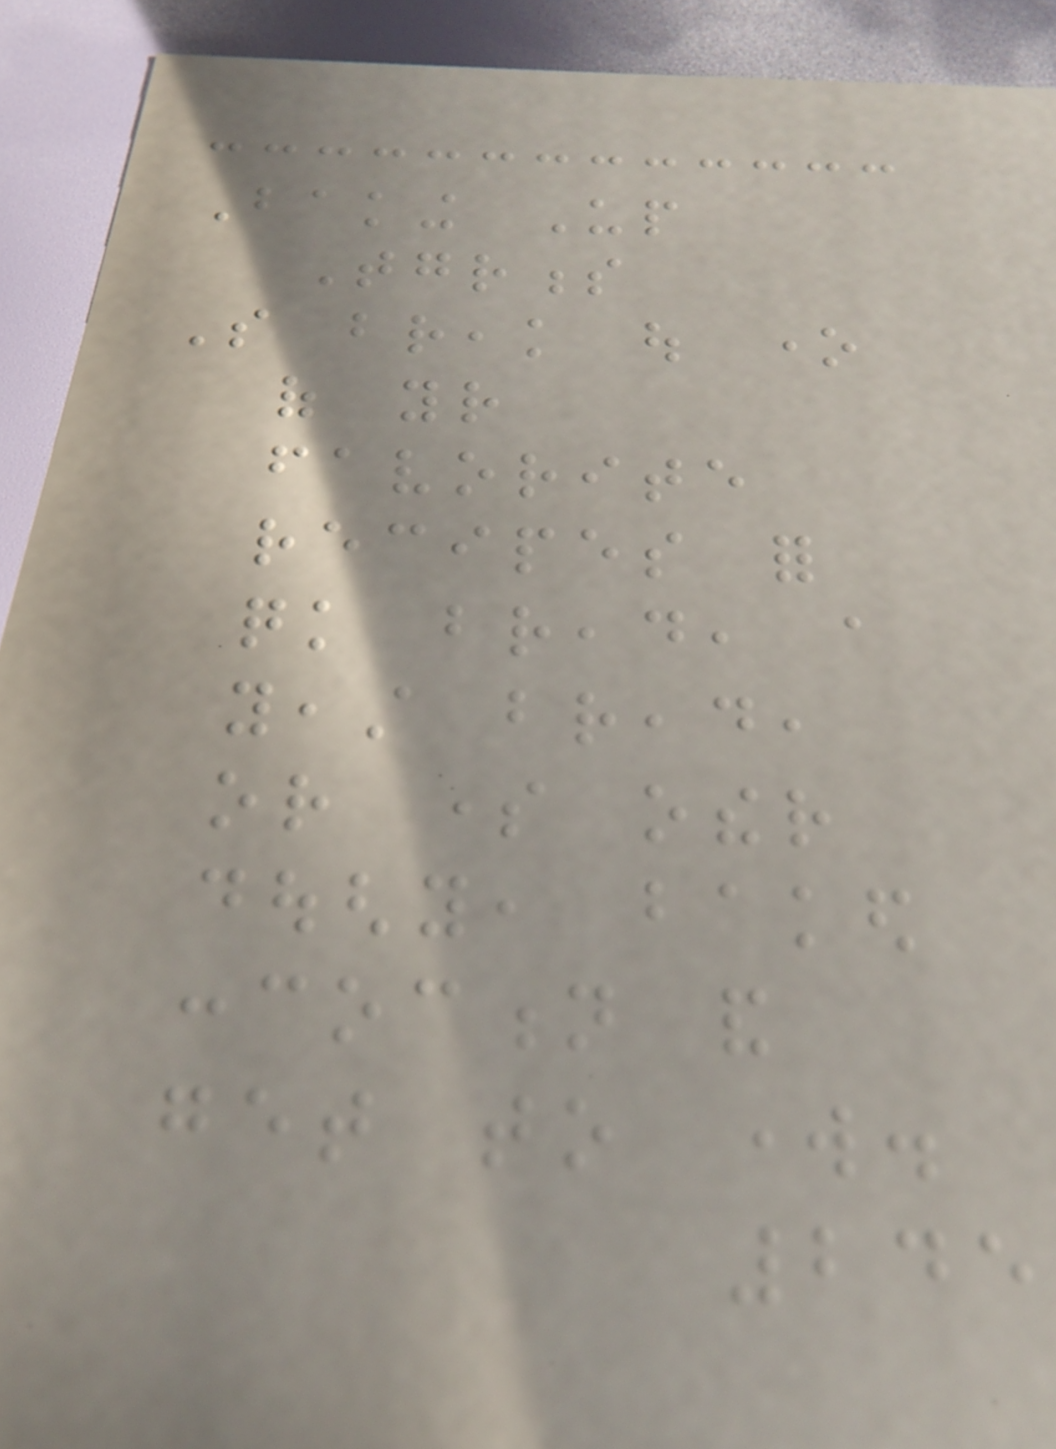Baking Up
Togetherness
So break out one
of your
favorite
recipes for
quick bread, a
yeast bread,
or some other
doughy, baked
concoction and
get to work.
245
